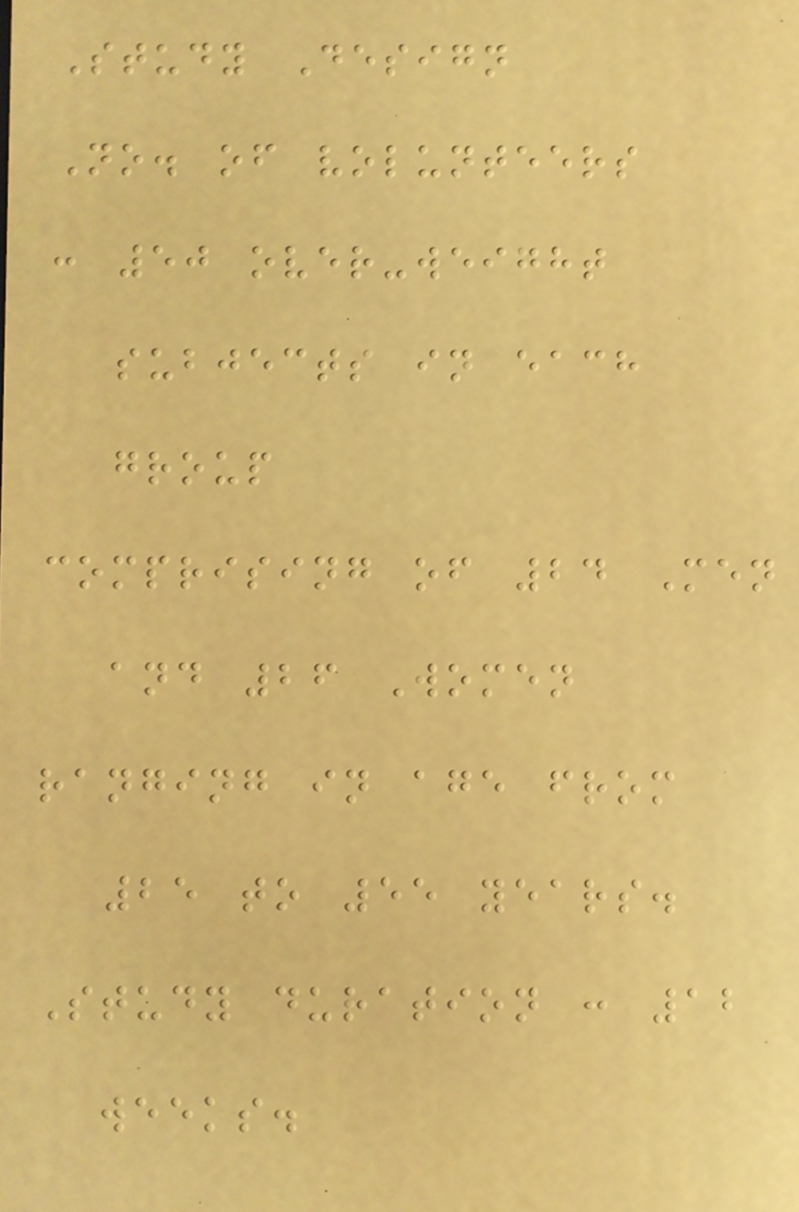Study Design
No. of volunteers
: 50 over-weight
subjects in each
group
comprising of 24 Men
and 26 Women
ranging in age from
25 to 55 years.
Study duration : 12
weeks.
